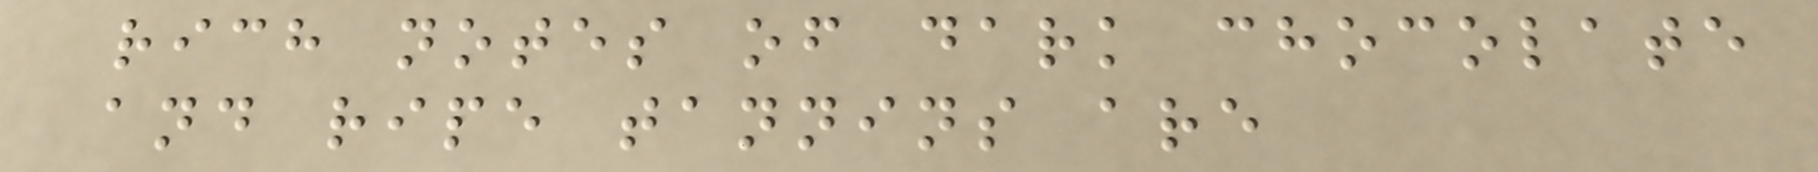rich notes of dark chocolate
and ripe tannins are
